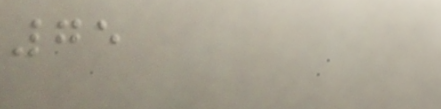75
